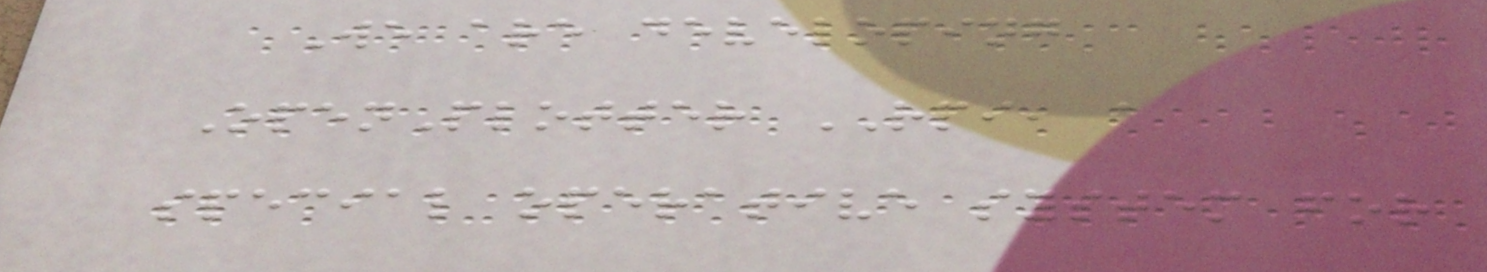We are developing
OpenPlotter RPI, a
special operative system for
